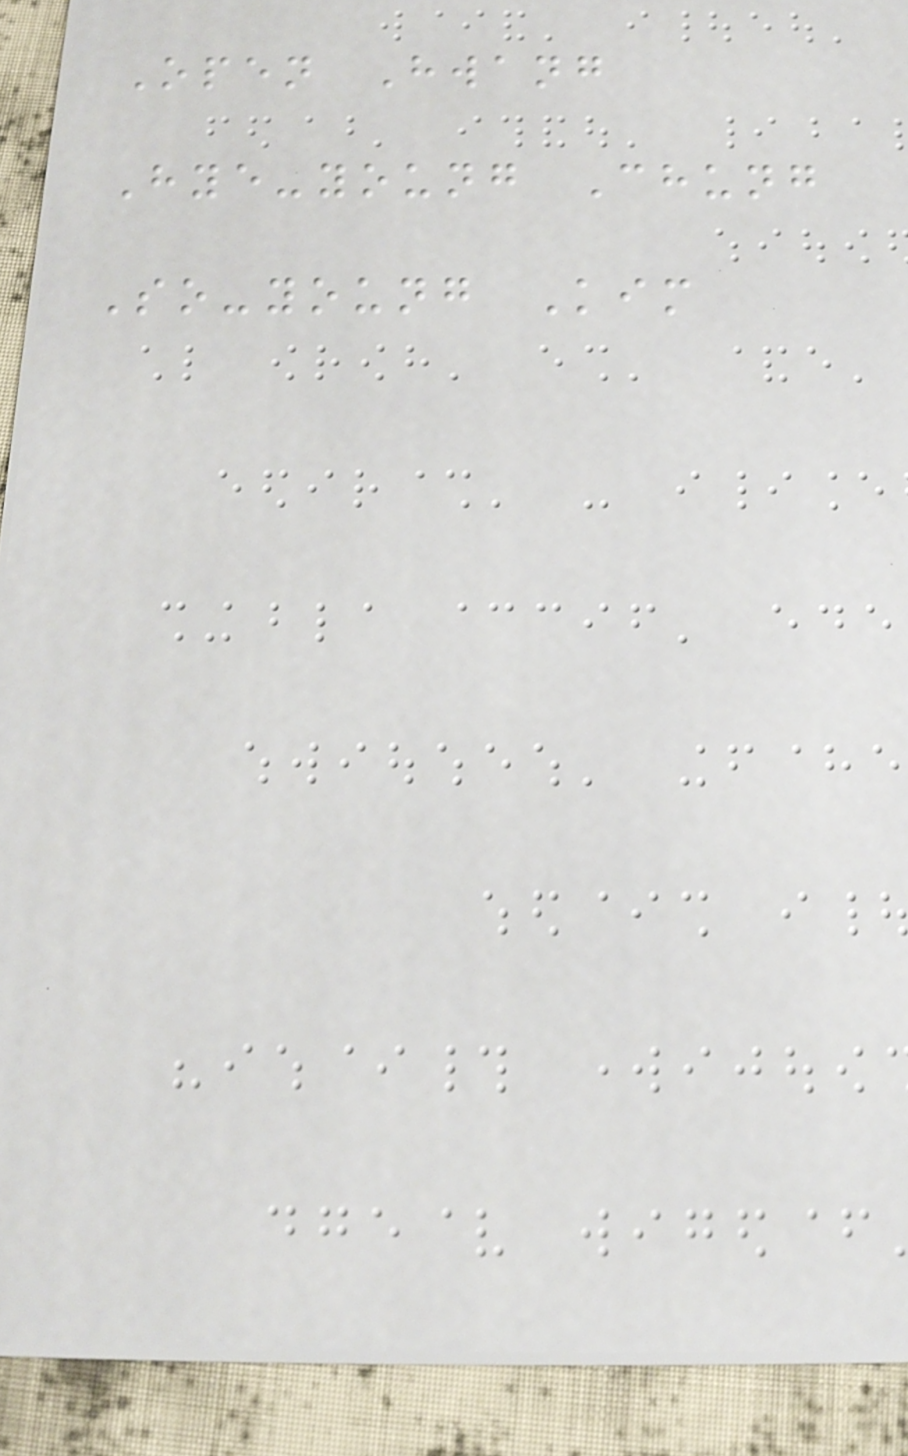Open Hwang
Hye-young Chung
So-young Kim
